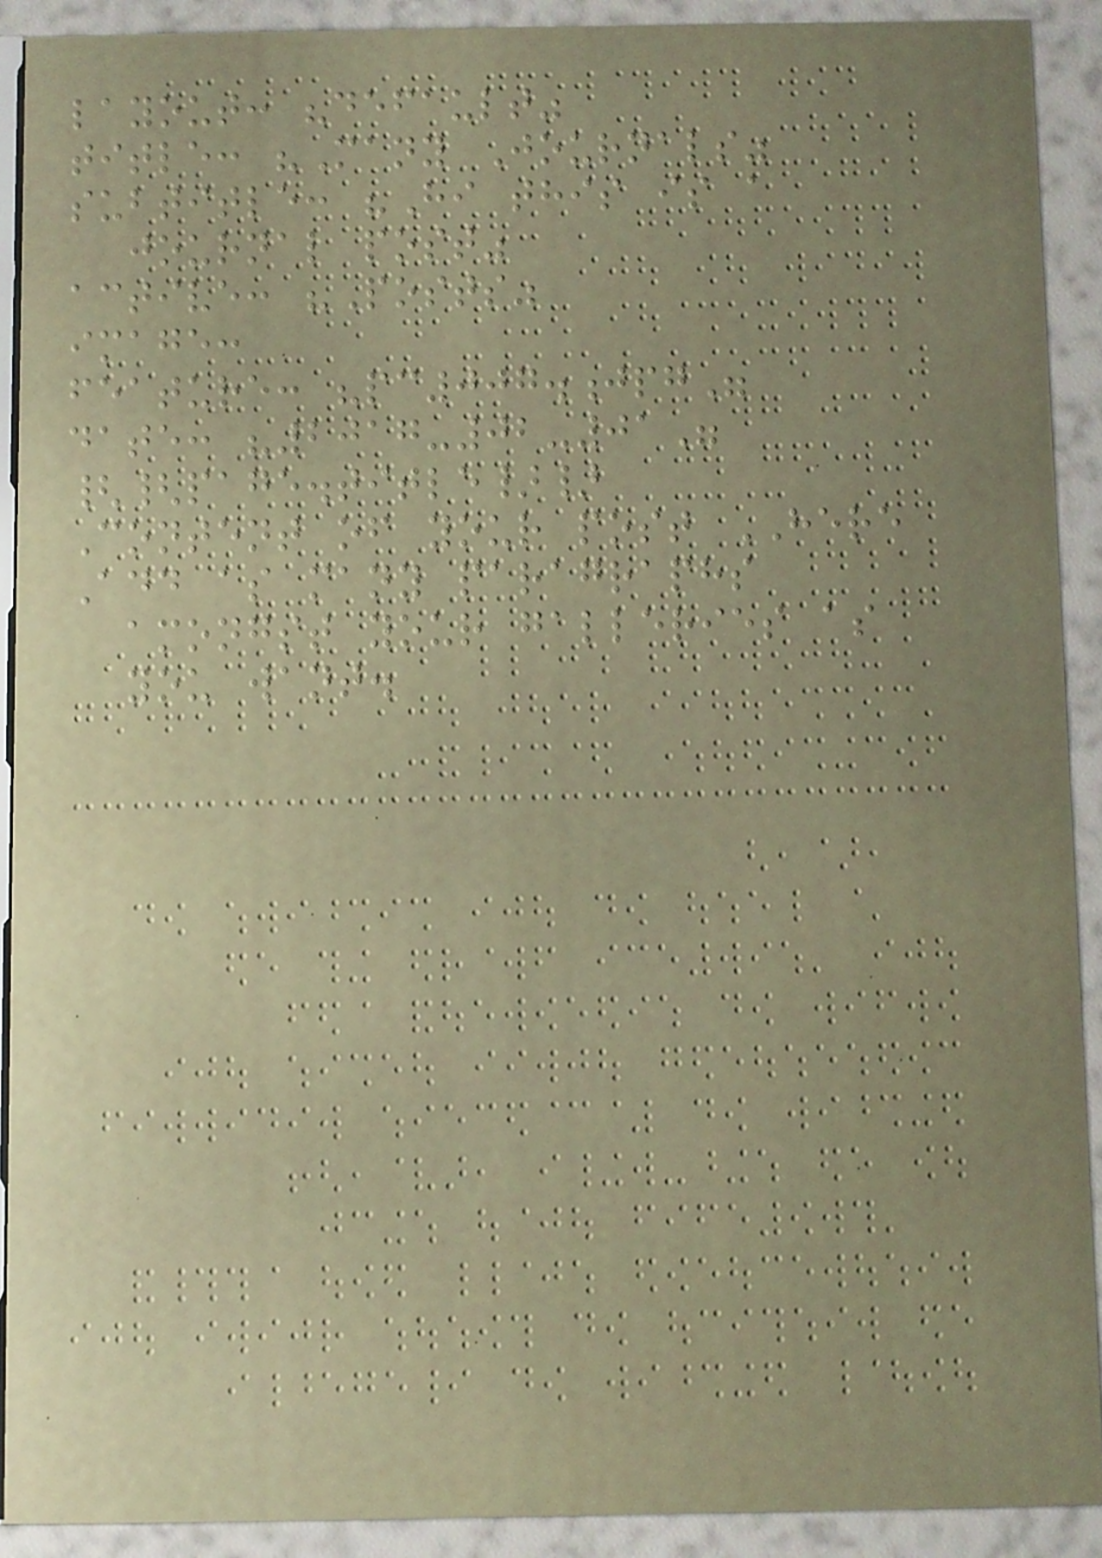layout: "default"
title: "Many Journals"
subtitle: "Hi this is a
journal post"
active: "Posts"
image:
feature: "pc007.jpg"
date: "2017-02-01"
{{page.title}}
Content of your post HERE
Add as many paragraphs
amongst your galleries as
you want.
